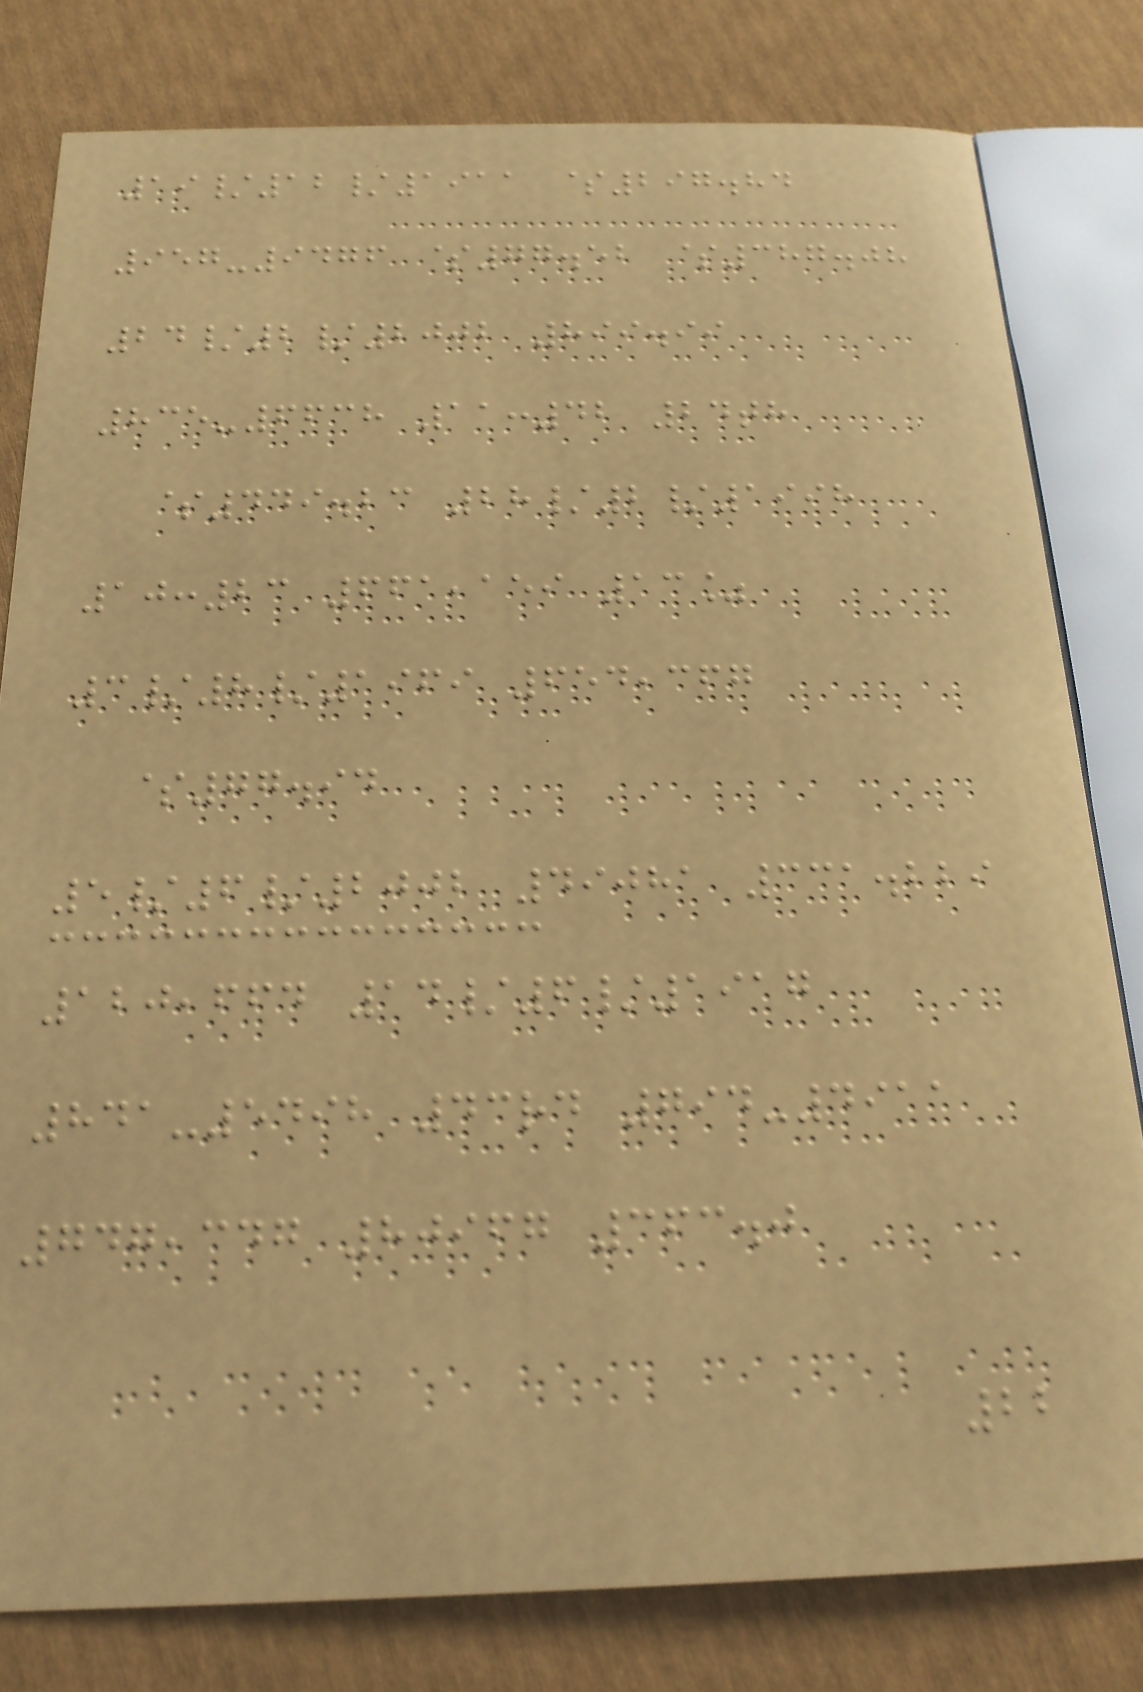19/12/1911 $297.84
957-9476 $77.52 $387.08
24/2/2002 899.99
835-6638 11:42 24th
$449.23 28/2/1998
10:23 661,159 13%
3/8/1969 654,367
$77.94
5/6/2002 49081 331.229
120,664 14/6/1917
841-5498 43rd 794-4911
747,347 80967 363.0
22
